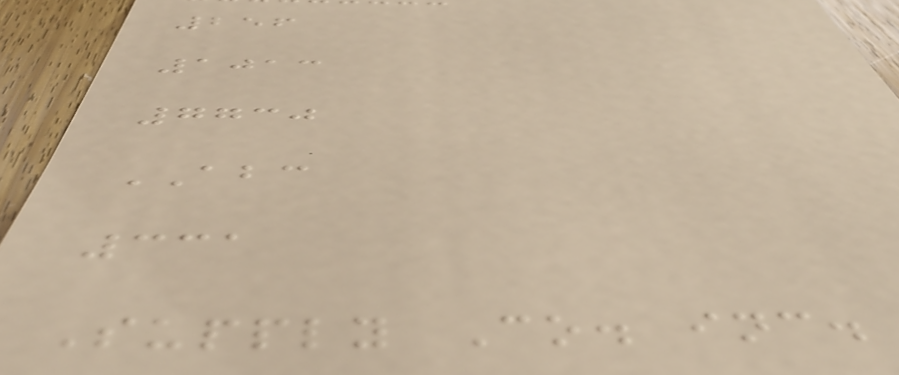256
1013
7730
ABC
331
Supply Co. inc.
